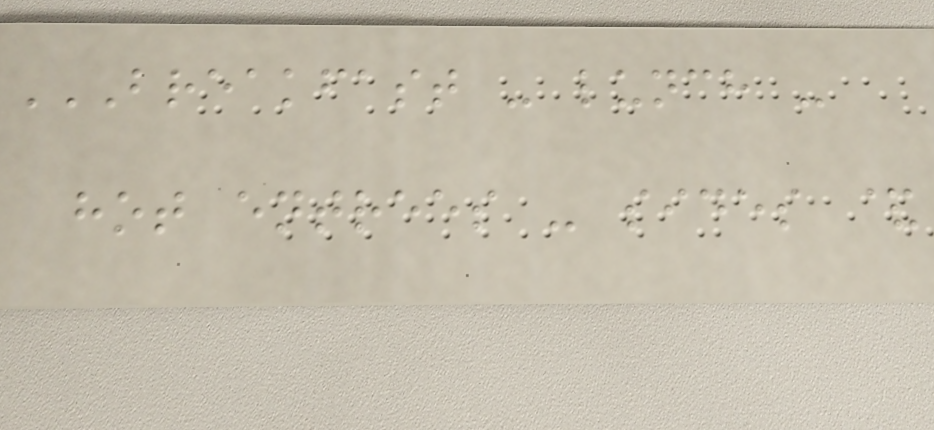BREAKFAST - LUNCH -
HOT ENTREES - SIDES &
